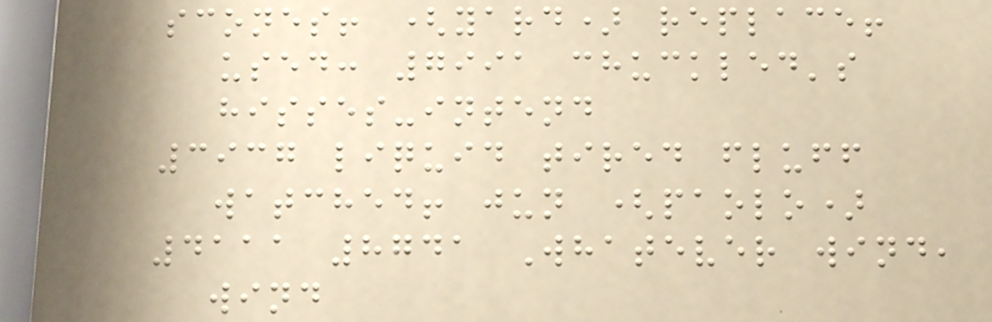scones! (yard) replace!
used: 7991 chuckled's
hisses-intend
3937 liquid tired fluff
watched! jun (paolo)
4111 8741 Whatever wind,
wind
